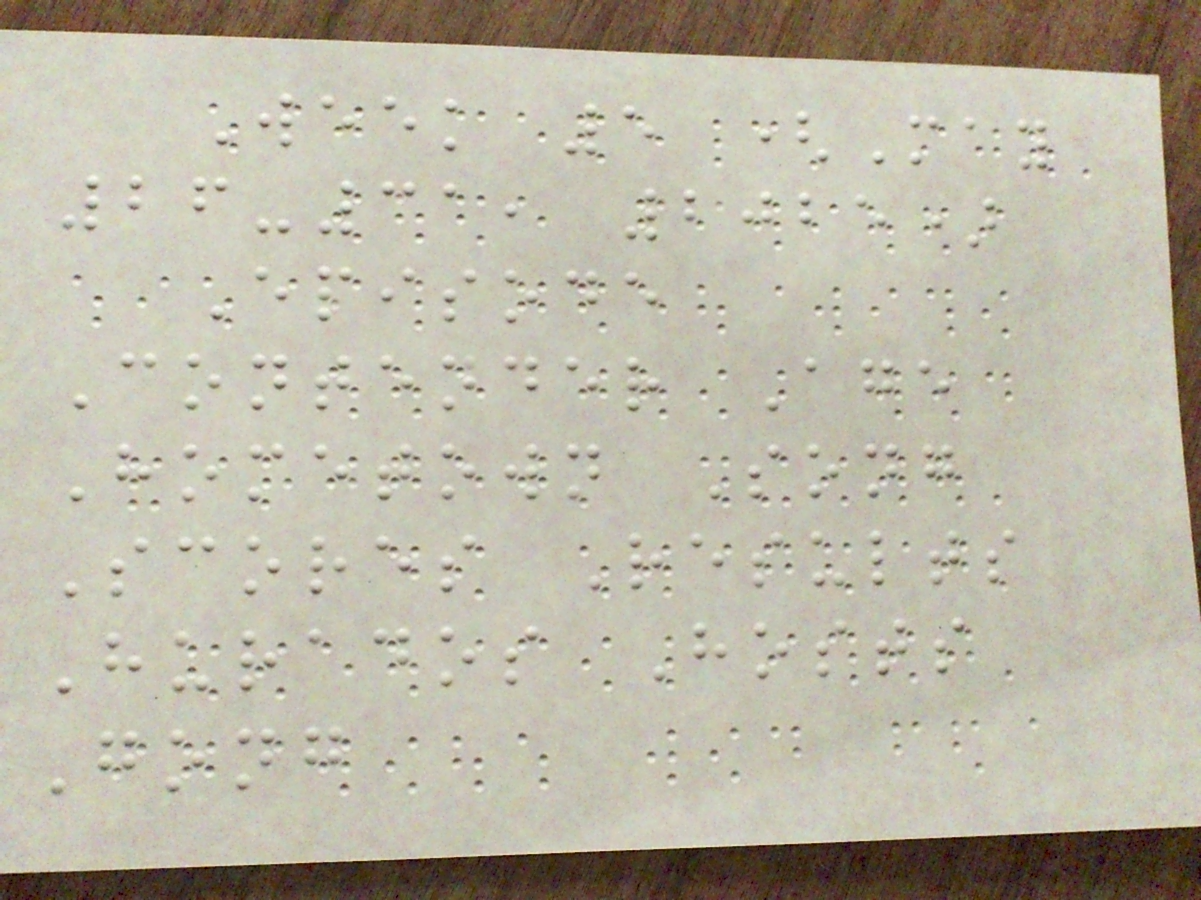Week 5 (May
26-31, 2025)
Episode
Contender Age
Hometown Song
Scores Results
Hurados Hosts
Gong
